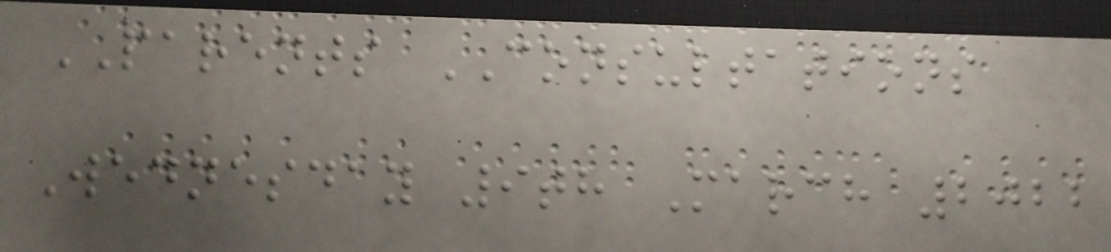PARENTS CONSULTATIONS
Wednesday 9th March 2022
